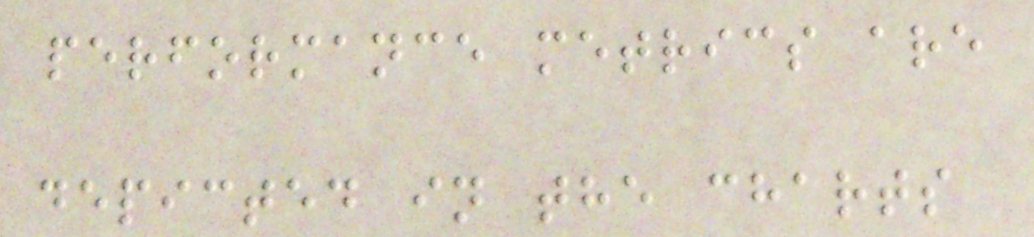performance metrics are
depicted in the charts
